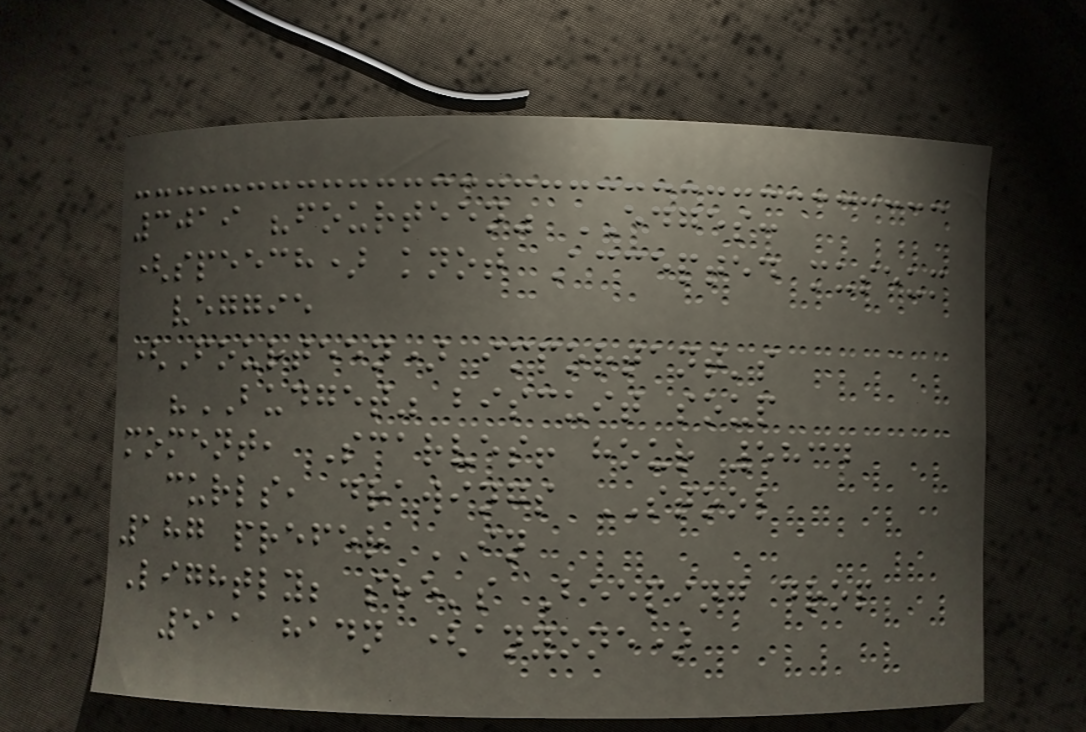3019 "fourteen" EDGES:
(speech) knot Accepted museum
veggie
(Fourteen) important's
"BUDGET" biscuit soup
moment, Scarves! hour 5834
curls, drawings STOOL
187 prefer IN
Lightly; she's Beeping drop
511 hadn (anyone)
